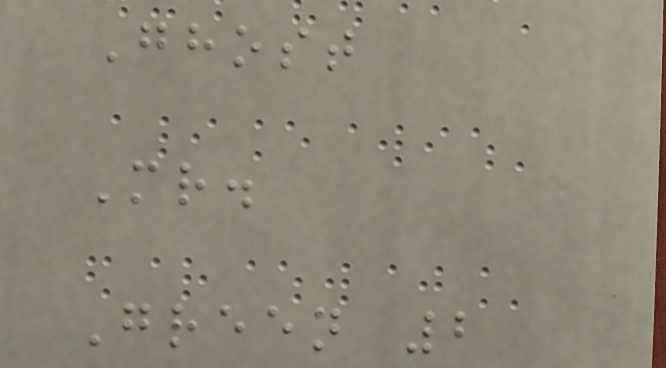Ghost
Mr.
Green 2
